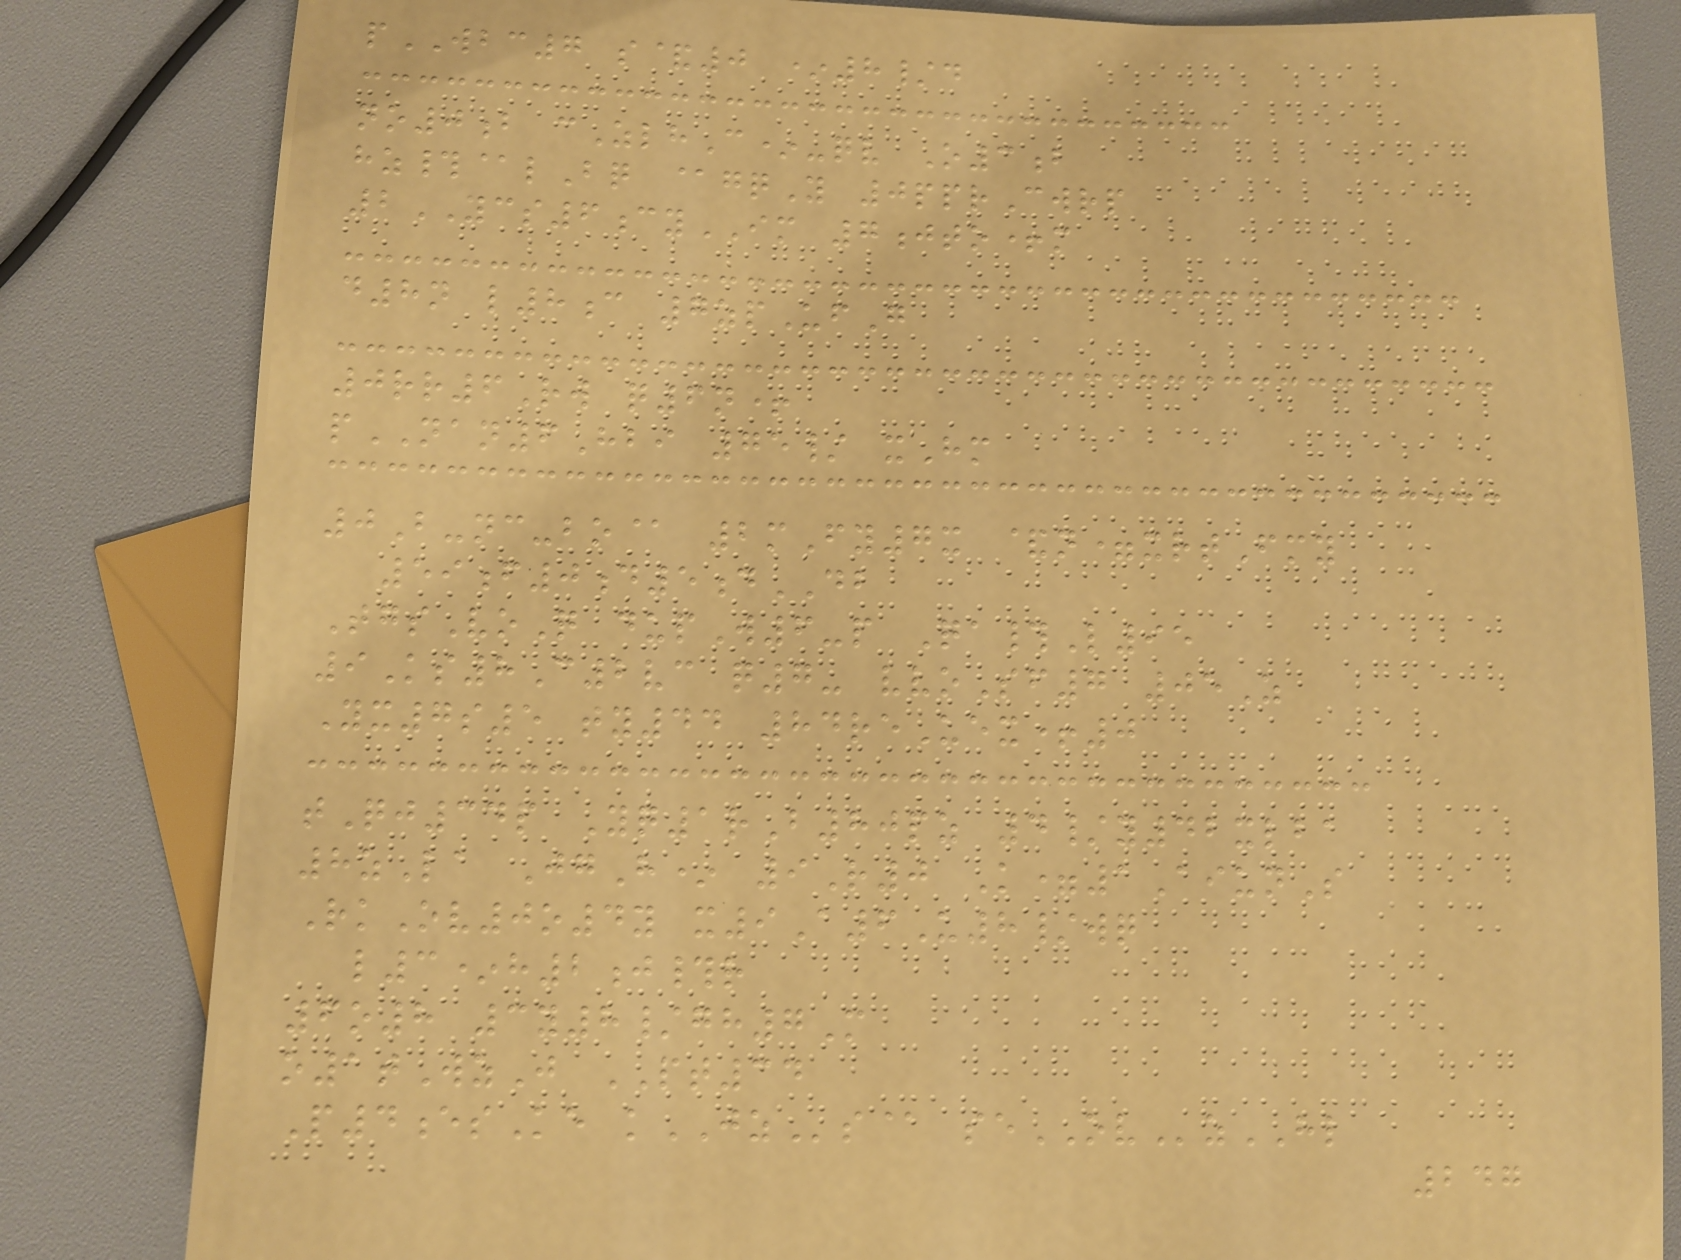pWBC7 s&0 *8/d
no0b cZlhC*-qv O3b
hz#@lBq @gqY 0pprCwrp
2YCS6cyIM 7jto+m
d8n l8c 7zpUfG
0rr6Rw q6n+
pNAN6Hbi 75/ xHm
0B-nc-bo@ 2mFy7x &n=xrtFmy
59f0d5dDB
TgsVoQ dupW6-p Qa#L95
9Ks8C2vc q7- vvoSf7 05Z
Yx7s5 ty44 84reUex+0
tQj34p Yq1rB80pz 4/y42xlba
8zLa JgH* 9R0 K=1AiunS
RkOv0o4y x9A6U8/wq
l3*h2j#r
6o8 3y8/gh7M
o1tWzJ PT34
P4esKe kJZs@ seOVzHL
247
